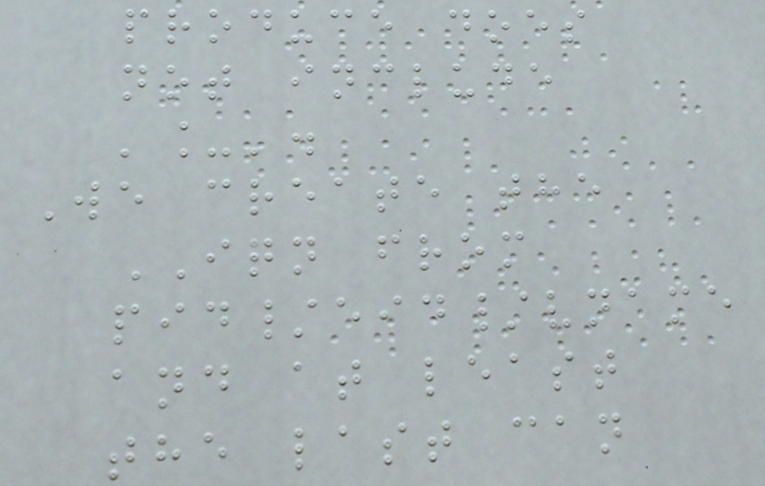produce does
not include
'_'.
We create the
IQN from
pid/eid/vname
and at least
the last can
